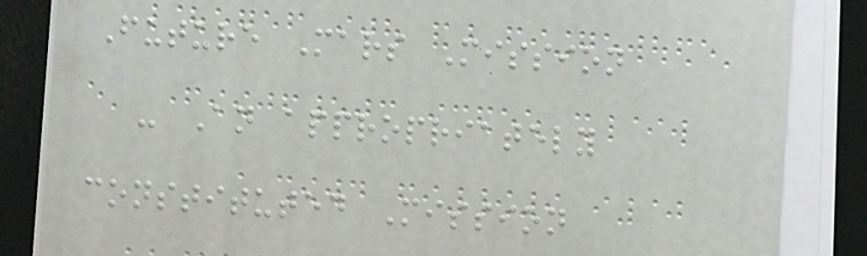Future Mars Mission
- An appropriately
constituted Mission
